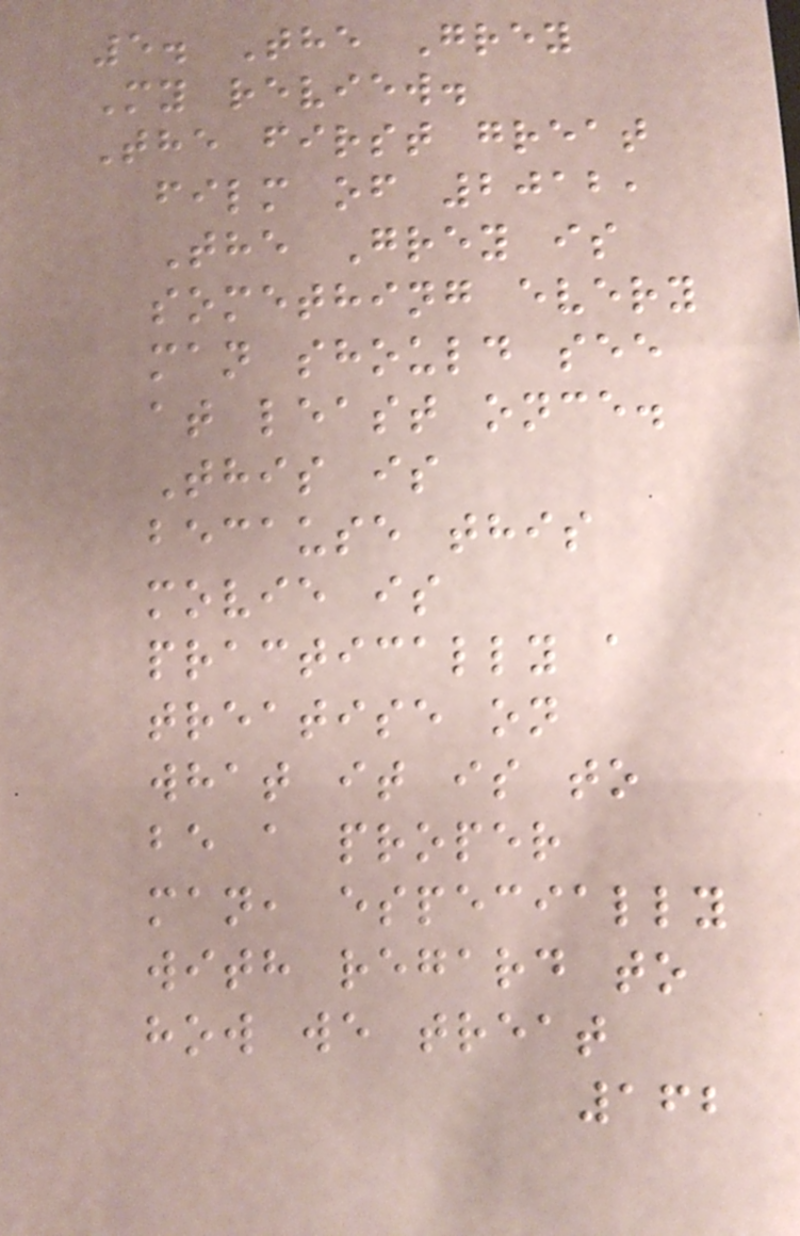5. The Grey
My review.
The first great
film of 2012,
The Grey is
something every
man should see
at least once.
This is
because this
movie is
practically a
treatise on
what it is to
be a proper
man, especially
with regard to
how we treat
162
